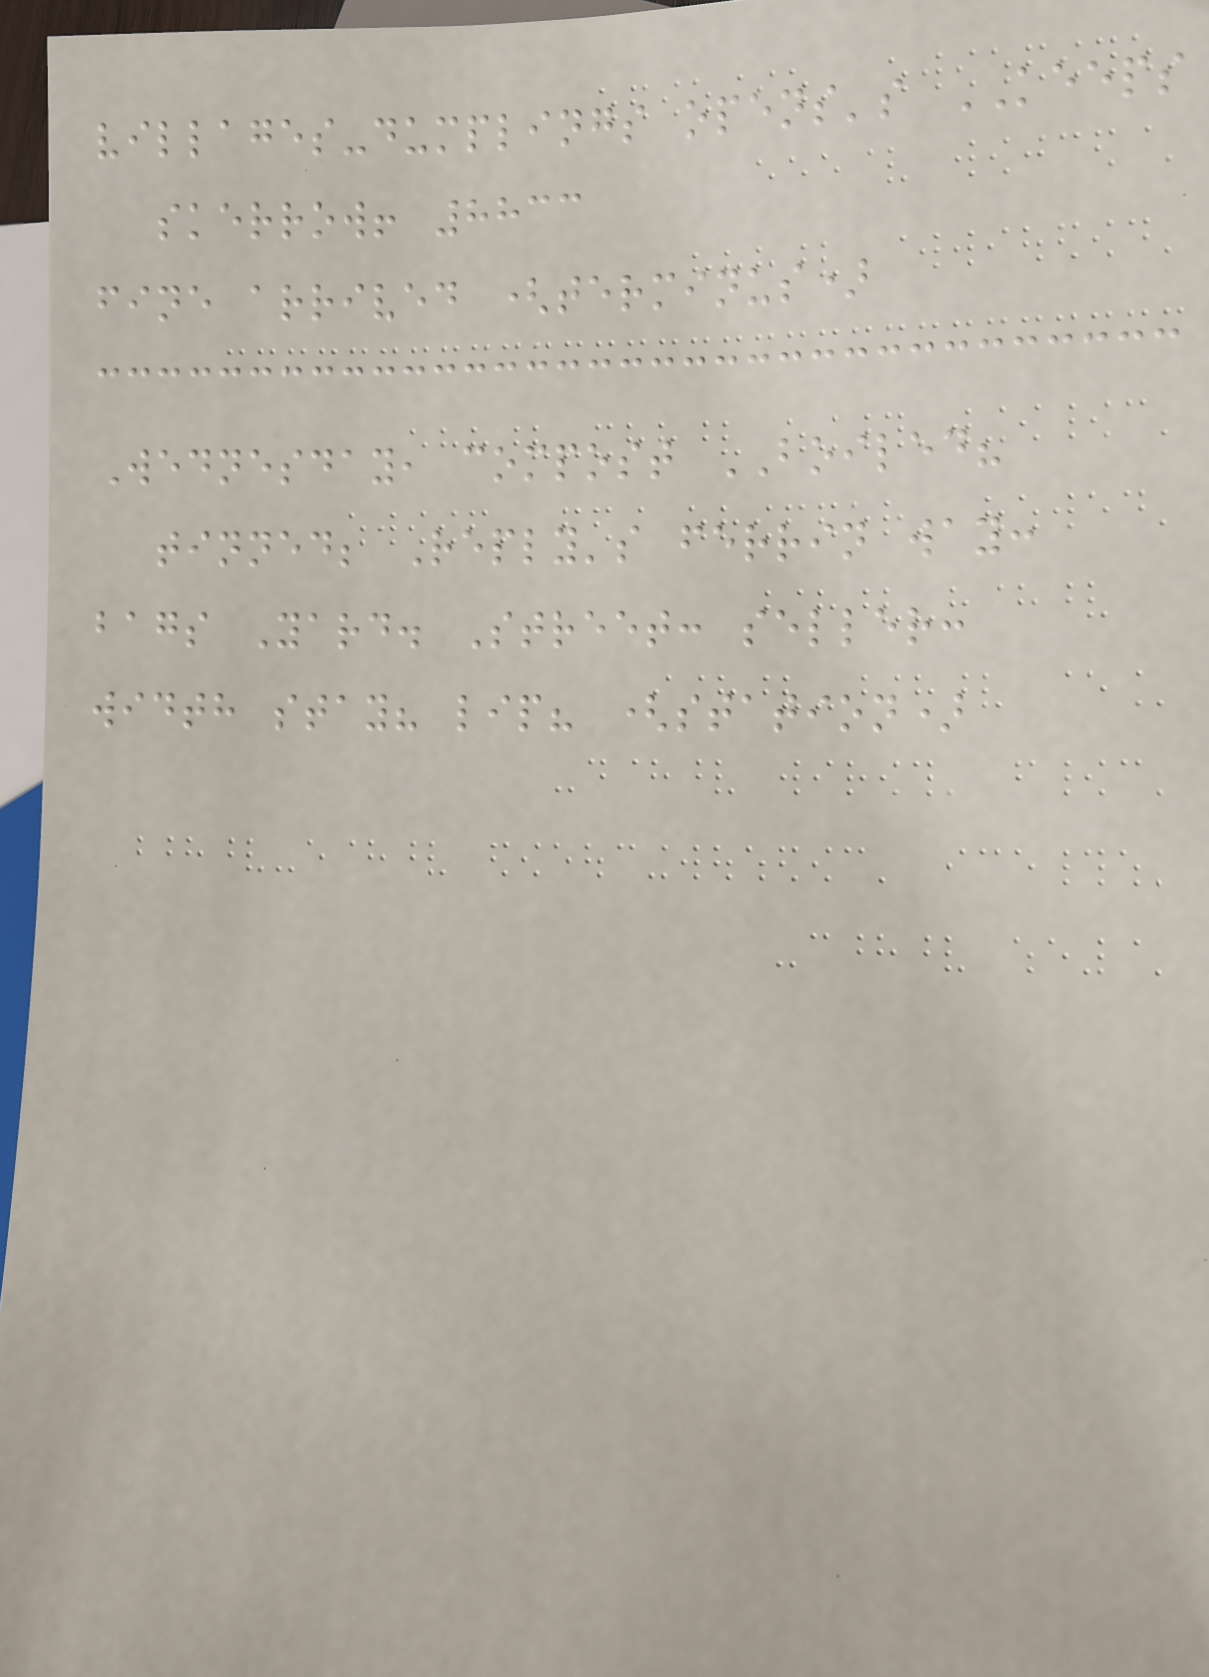villages-dumplings opens's KEEPS
skerrow! 8833
fine arrived (terminus)
Wednesday, compost BOILED?
tinned; Reply's ferrin way:
bags Yard. Street: seller:
width stay? lip? (station)
